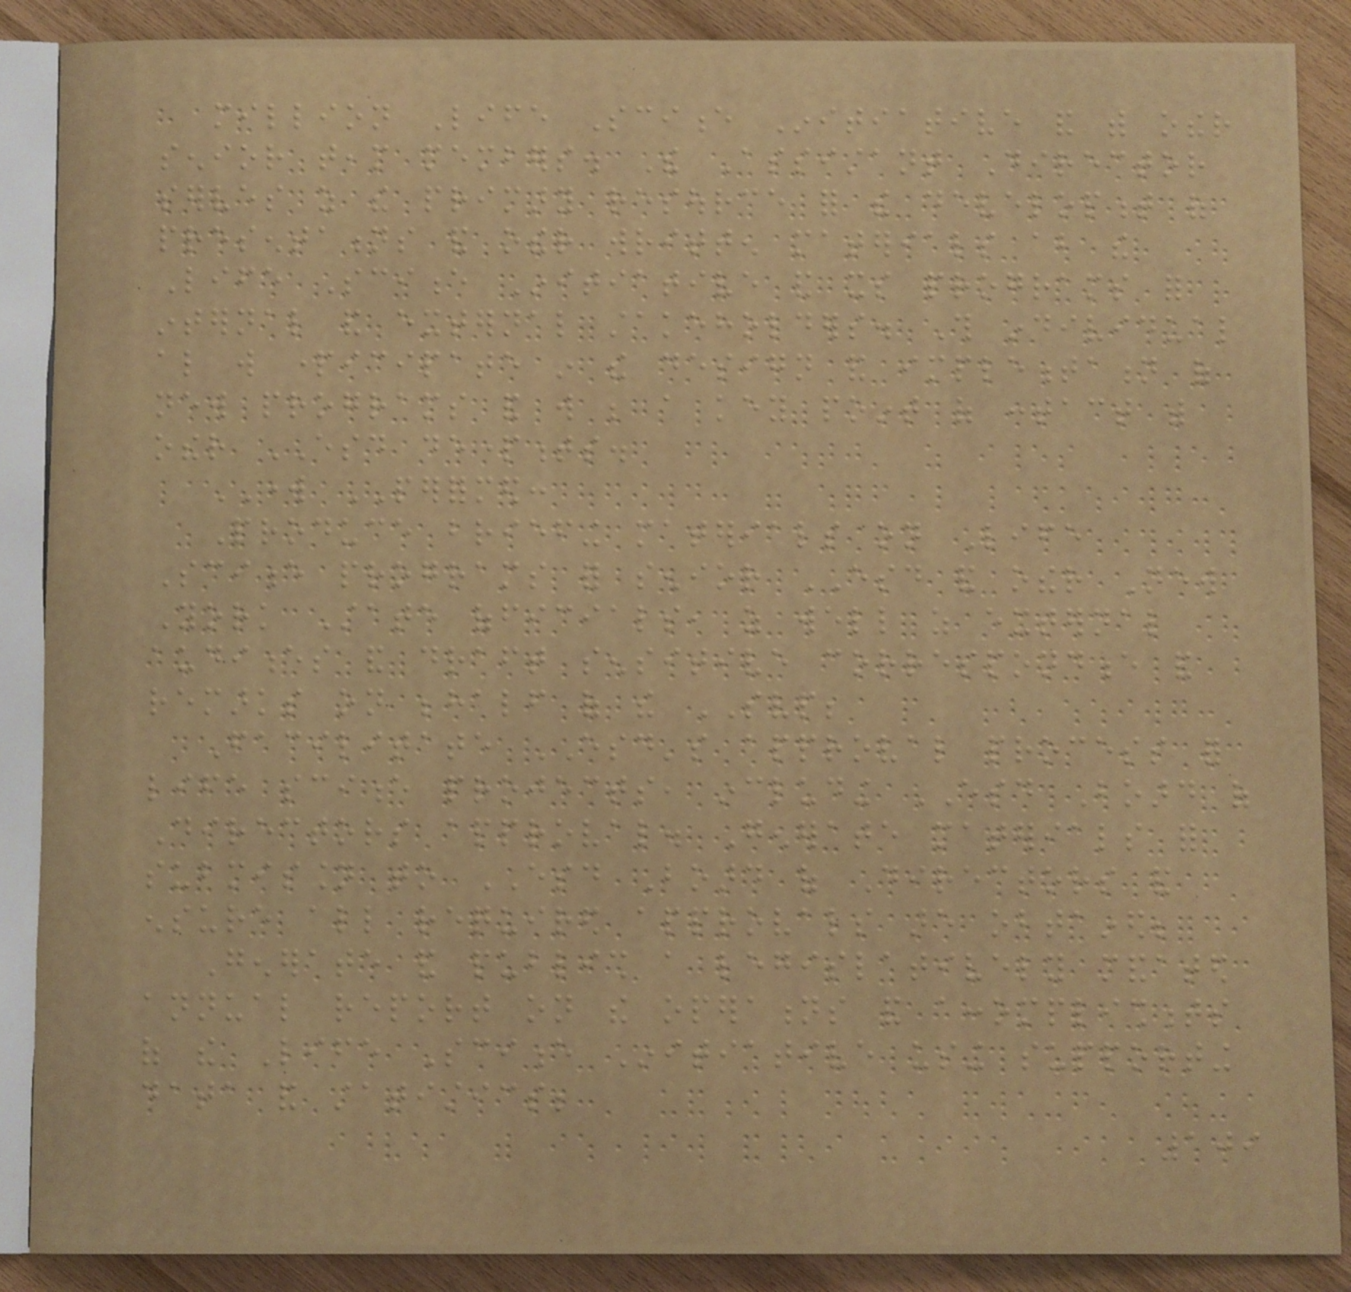million Life Science Initiative and with other
senior team members. The Assistant Director
serves as the primary resource for the development of
presentations and other written materials about the
Life Science Initiative and its programs for
internal and external stakeholders. This individual
also will participate in the design and implementation of
new programs and will be a key point of contact with
other ESD departments.
WORK PERFORMED:
Produce briefing materials on Life
Science programs for senior ESD and other New
York State officials, as well as external
audiences and draft sensitive correspondence and
remarks on behalf of the SVP;
Facilitate ESD's approval process for
life science projects, including ESD Board of
Directors approval. Generate materials for
submission to ESD Board of Directors and
ensure all required approvals are obtained;
Generate and publish a legislatively mandated
annual report on the operations and accomplishments
of the Life Science Initiative using supporting
data and statistics;
109
